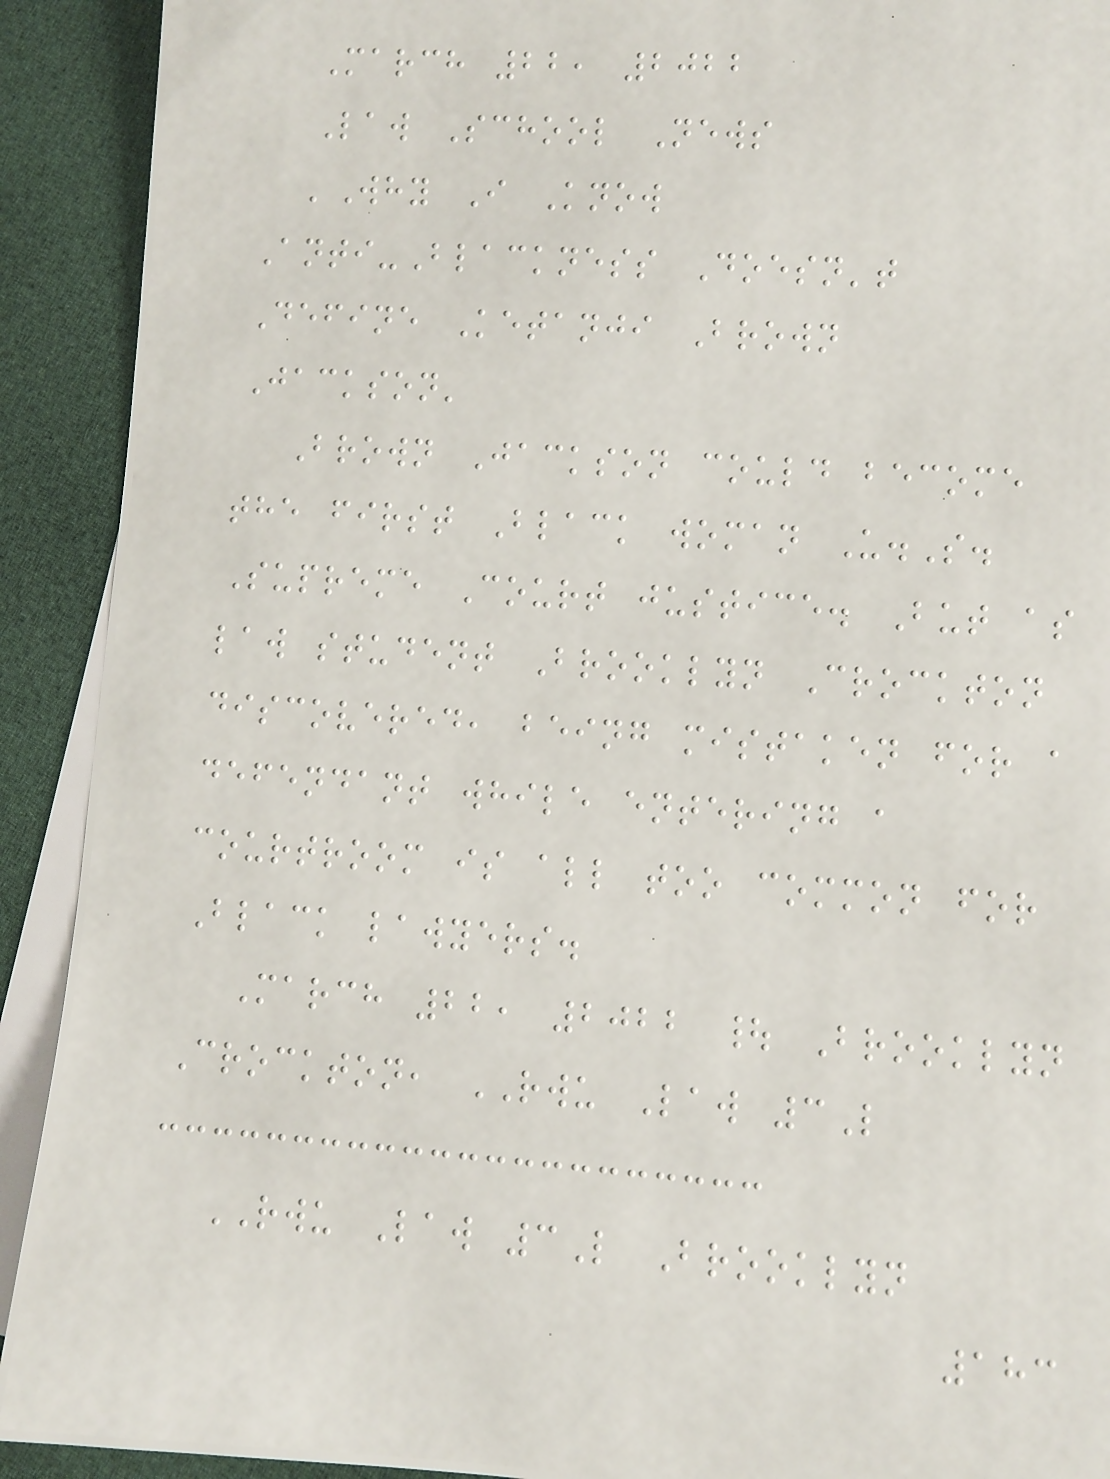March 22, 2022
Law School News
'Why I Know
Anti-Blackness Doesn't
Define Ketanji Brown
Jackson'
Brown Jackson could become
the first Black woman U.S.
Supreme Court justice. But as
law student Brooklyn Crockton
discovered, being mistaken for a
defendant while entering a
courtroom is all too common for
Black lawyers.
March 22, 2022 | Brooklyn
Crockton, RWU Law 3L
RWU Law 3L Brooklyn
183
